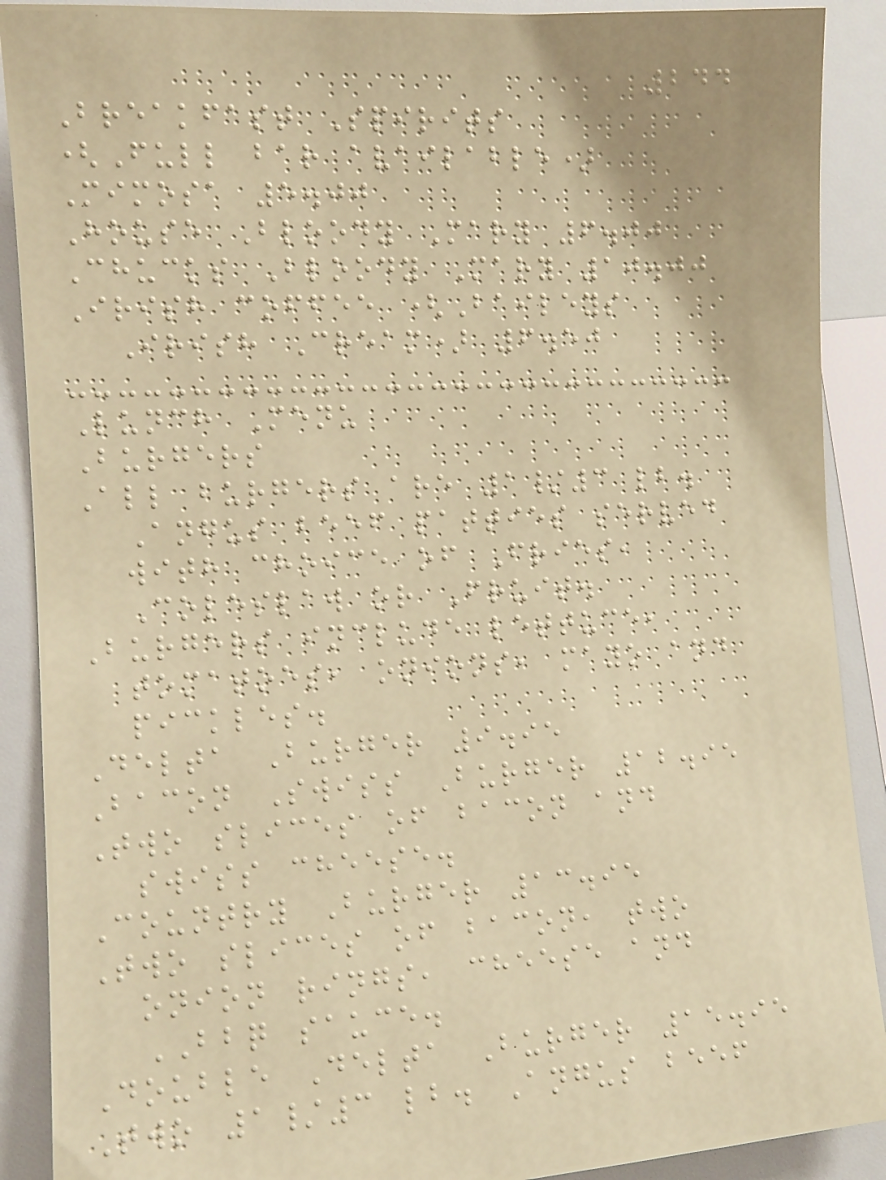244
Breakfast Spirits
(Full bar available)
Mimosa 5.00
House Bloody Mary 6.00
Chucks Bloody Mary 10.00
Irish coffee (Baileys
Irish Cream) 6.50
Lunch Menu
Burgers
All burgers are 1/3 lb.
Angus beef patties served
with choice of Fries,
Coleslaw or Fruit.
Burgers include lettuce,
tomatoes, onions, mayo and
pickles.
Delta Burger 9.95
Bacon Swiss Burger 12.95
Two slices of bacon and
swiss cheese.
Country Burger 13.95
Two slices of bacon, two
onion rings, cheese and
BBQ sauce.
Double Delta Burger 15.95
Two 1/3 lb. Angus beef
